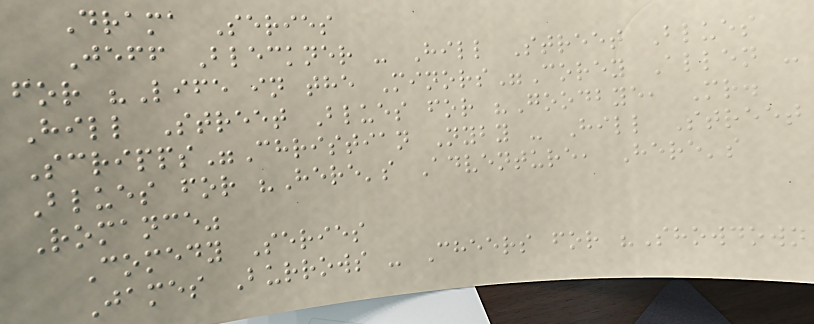Drama Series
Jeff Bleckner - Hill Street Blues
for "Life in the Minors"Corey Allen -
Hill Street Blues for "Goodbye, Mr.
Scripps"Christian Nyby - Hill Street
Blues for "Here's Adventure, Here's
Romance"
Comedy Series
James Burrows - Cheers for "Showdown
